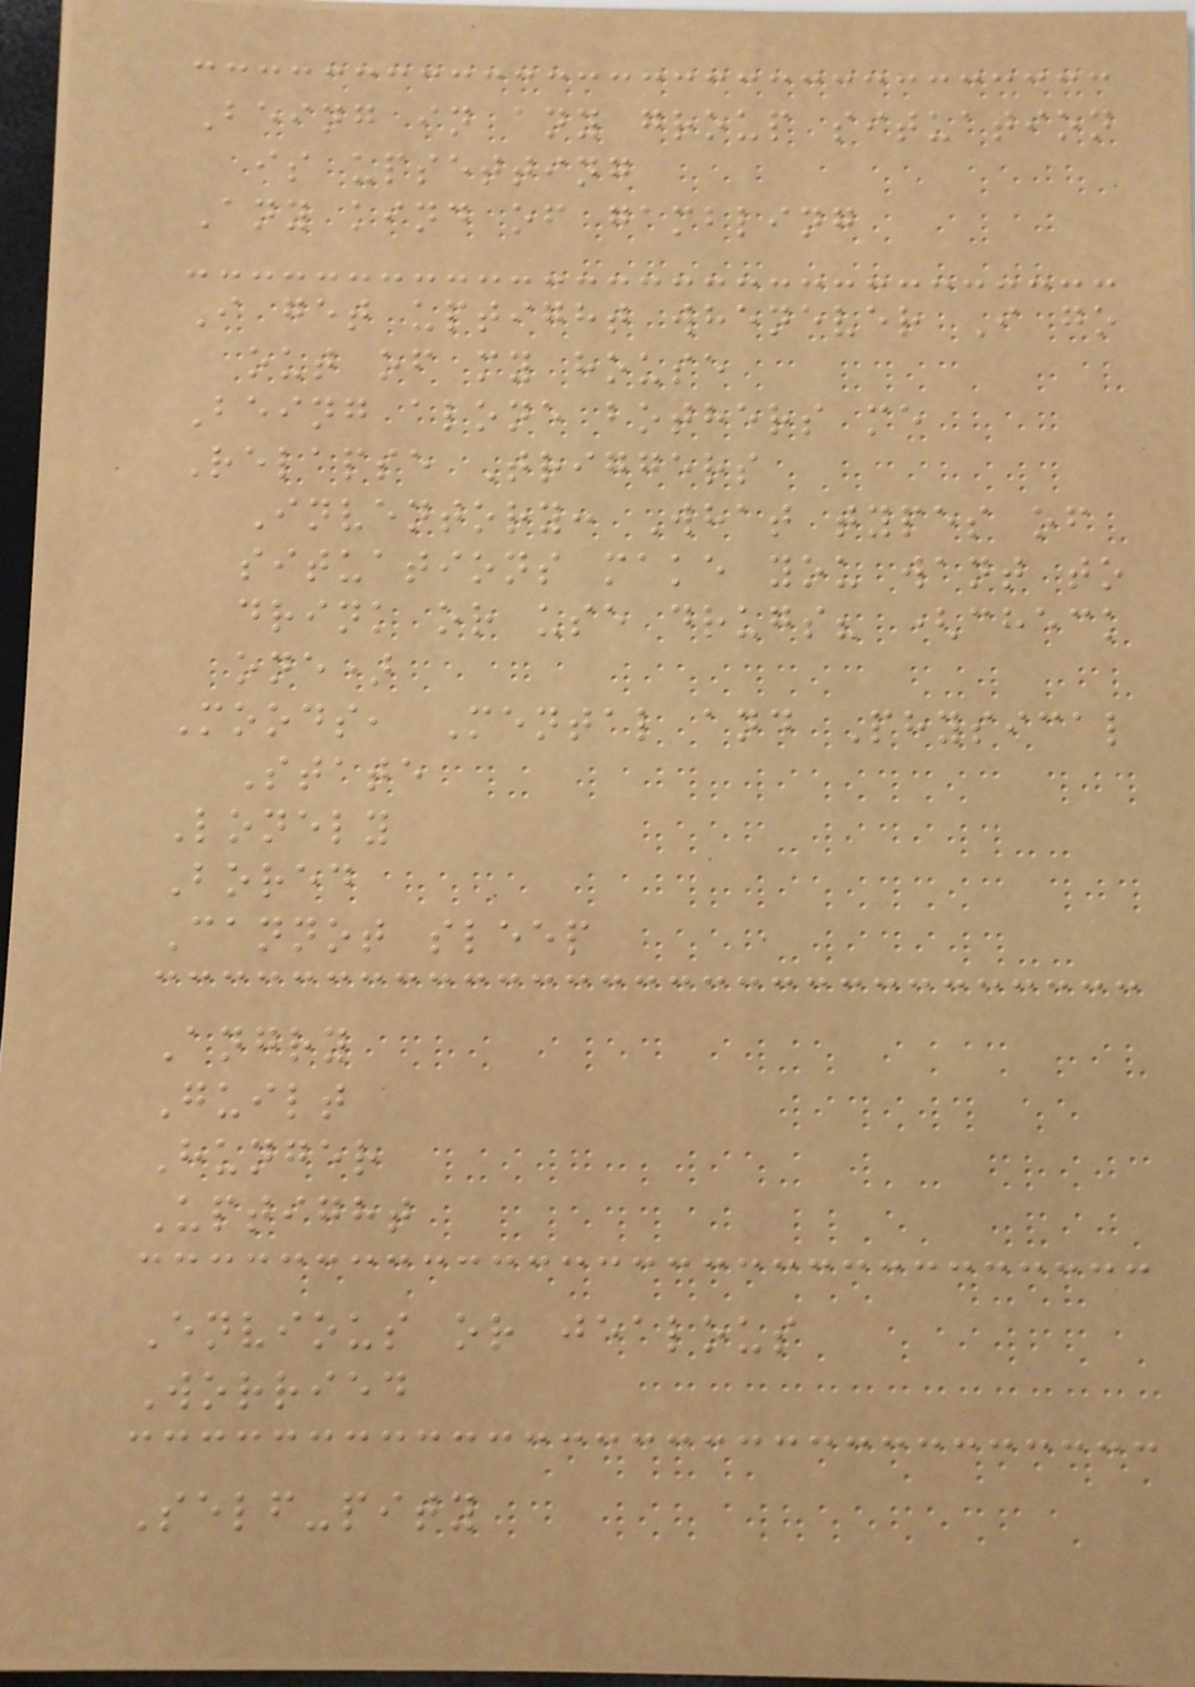Being in any group situation
is upsetting
Any kind of gambling
I get uptight whenever I go
out of my house
Being alone bothers me
Relapse Triggers
Inventory: What types of
situations make you want to
drink or use drugs? (check
one)
Moods, Mental and Physical
State
Lonely
Bored
Cannot sleep
Angry
Guilt
Hunger
Uptight
Envious or jealous
Worried
Self-pity
